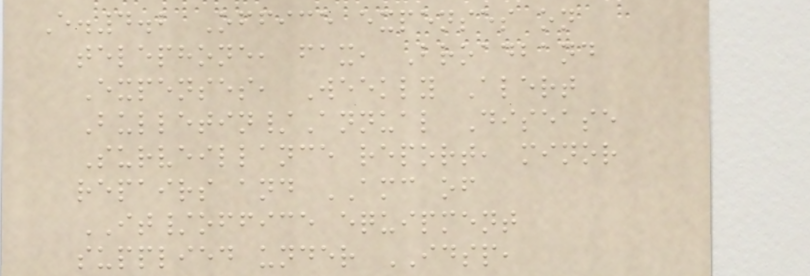E.4.2 Office expenses on
telephone, fax, Broadband
Expenses, Weekly Alert
Bulletin/Annual Disease
Surveillance report, minor
repairs and AMC of
IT/office equipment
supplied under IDSP,
